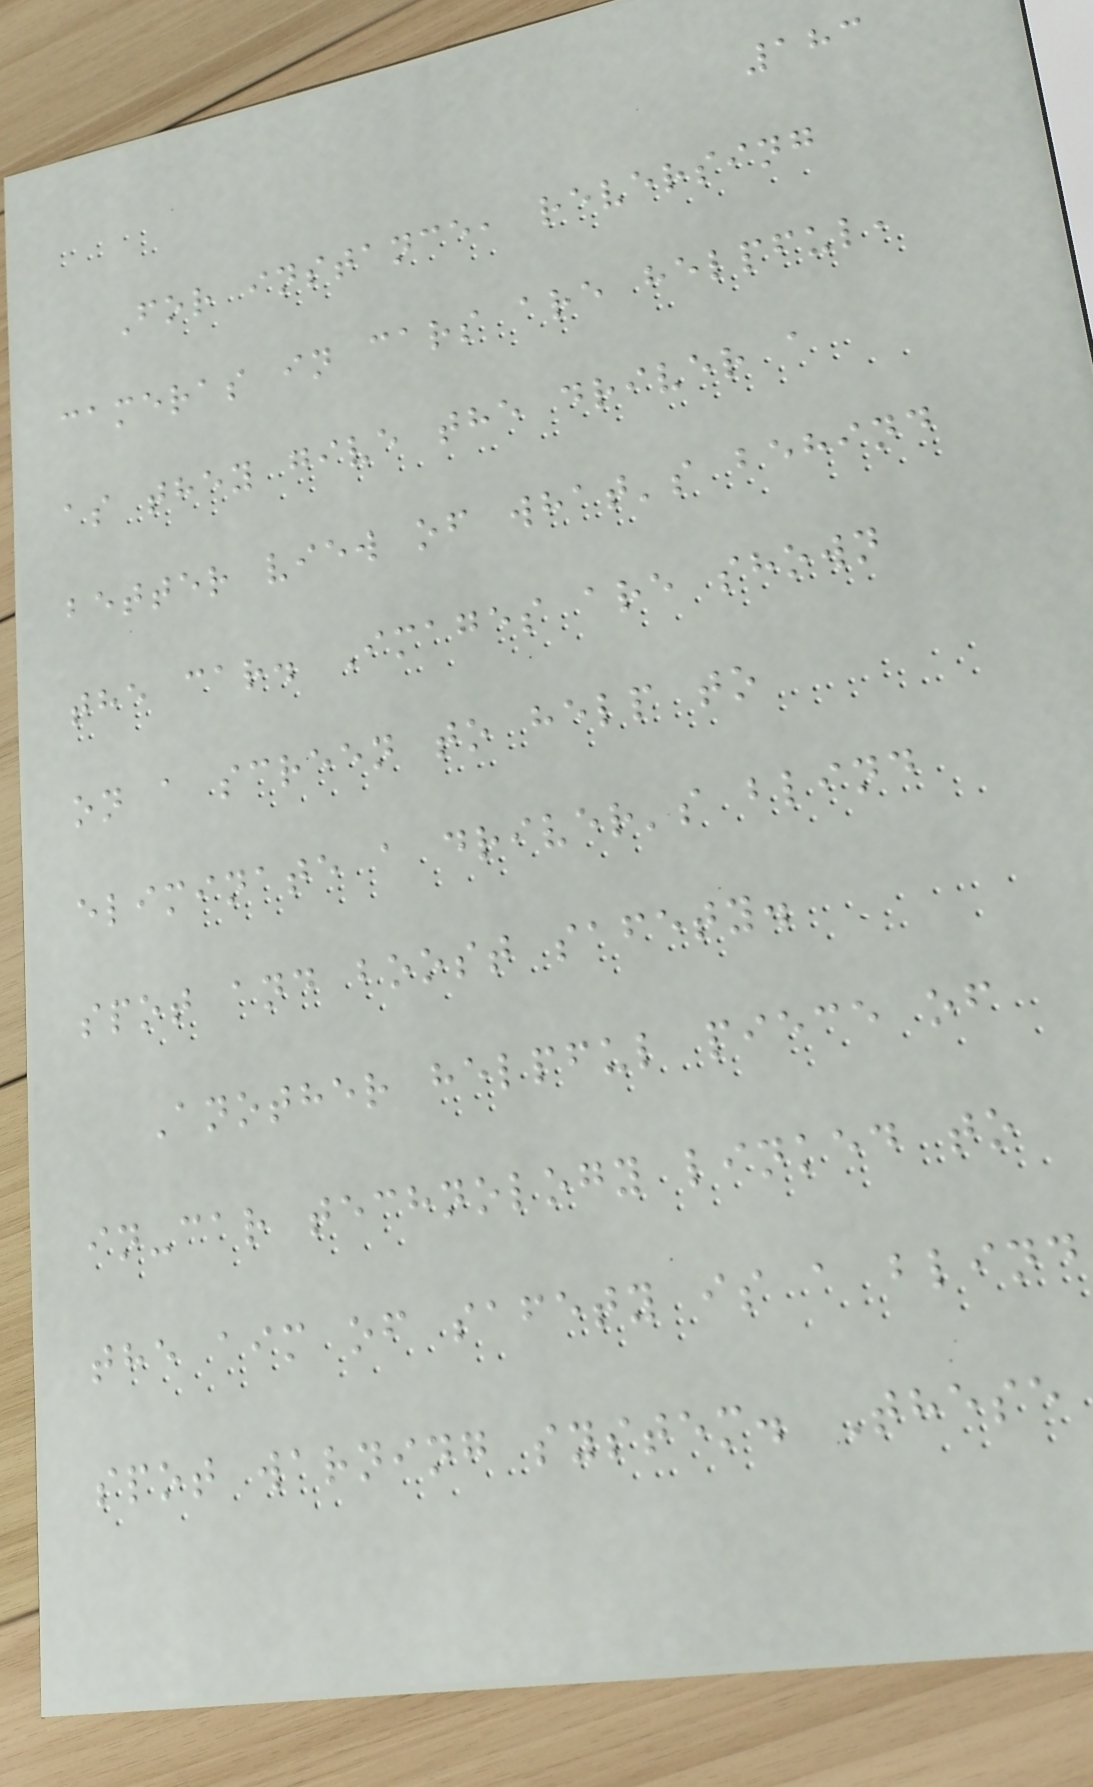183
For instance, reversing
cameras in cars are helpful,
as they give the driver a
better view of what's behind
the car. Images are shown
on a screen to help to
eliminate a driver's blind
spot and boost safety.
Another helpful piece of
in-car technology linked to
the aim of safety is a blind
spot warning system. These
